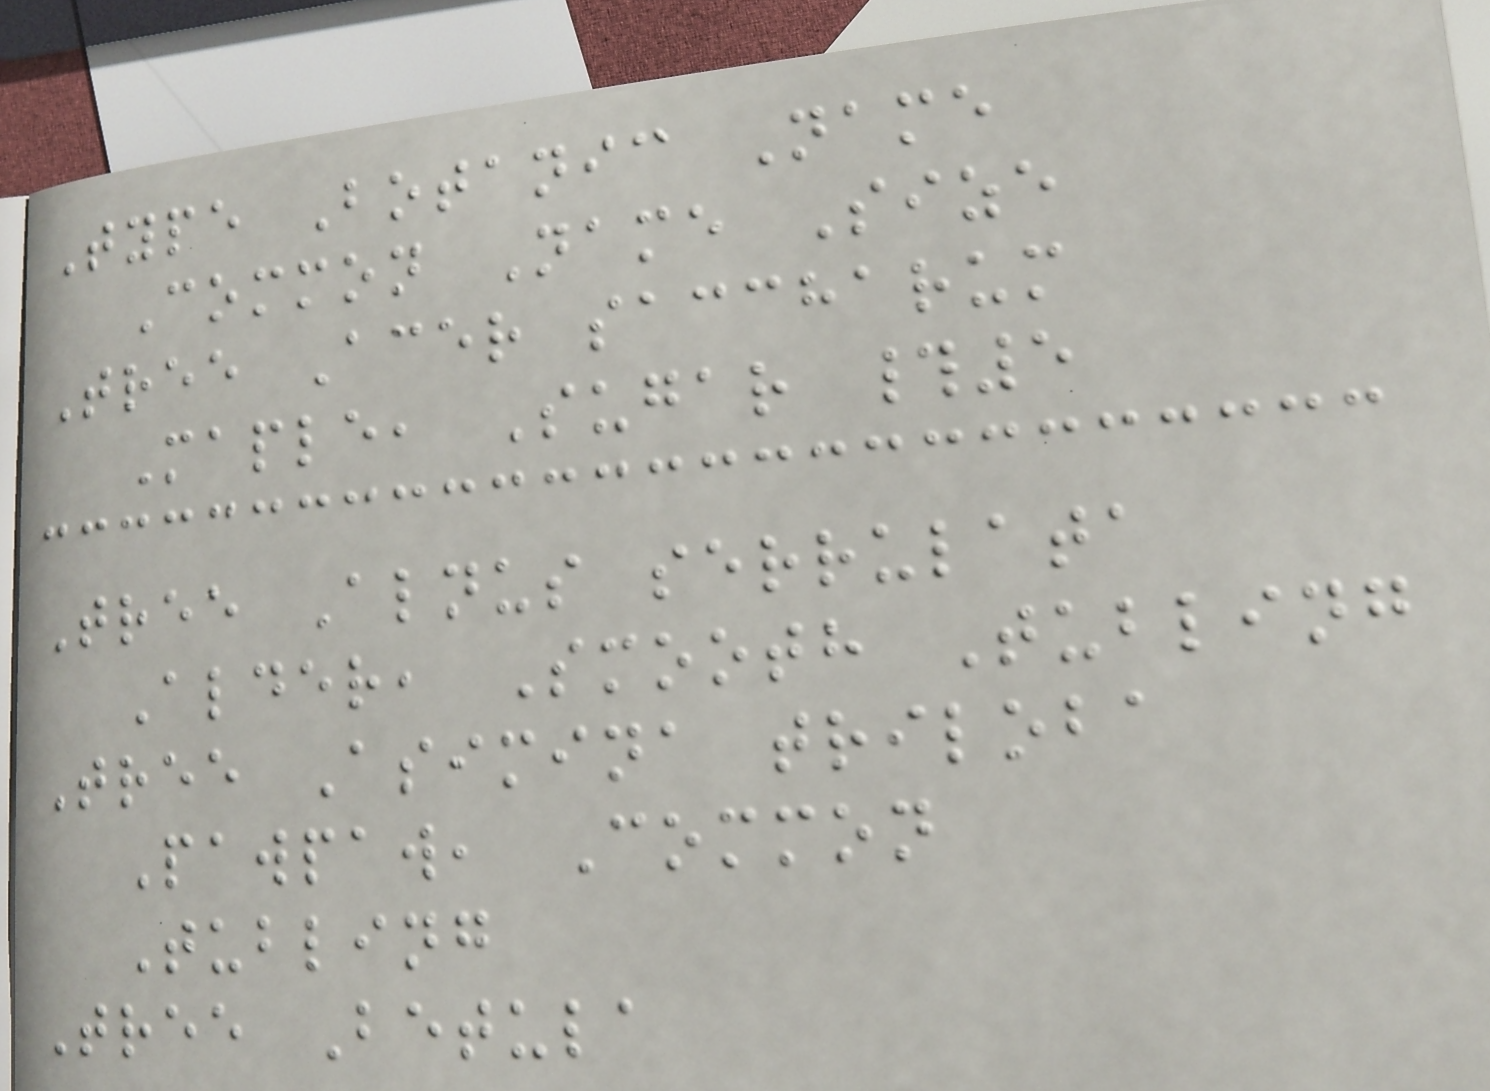Type Botanic Name
Common Name Size
Tree Acer saccharum
Maple, Sugar #5
Tree Alnus serrulata
Alder, Smooth Tubling
Tree Asimina triloba
Pawpaw, Common
Tubling
Tree Betula
